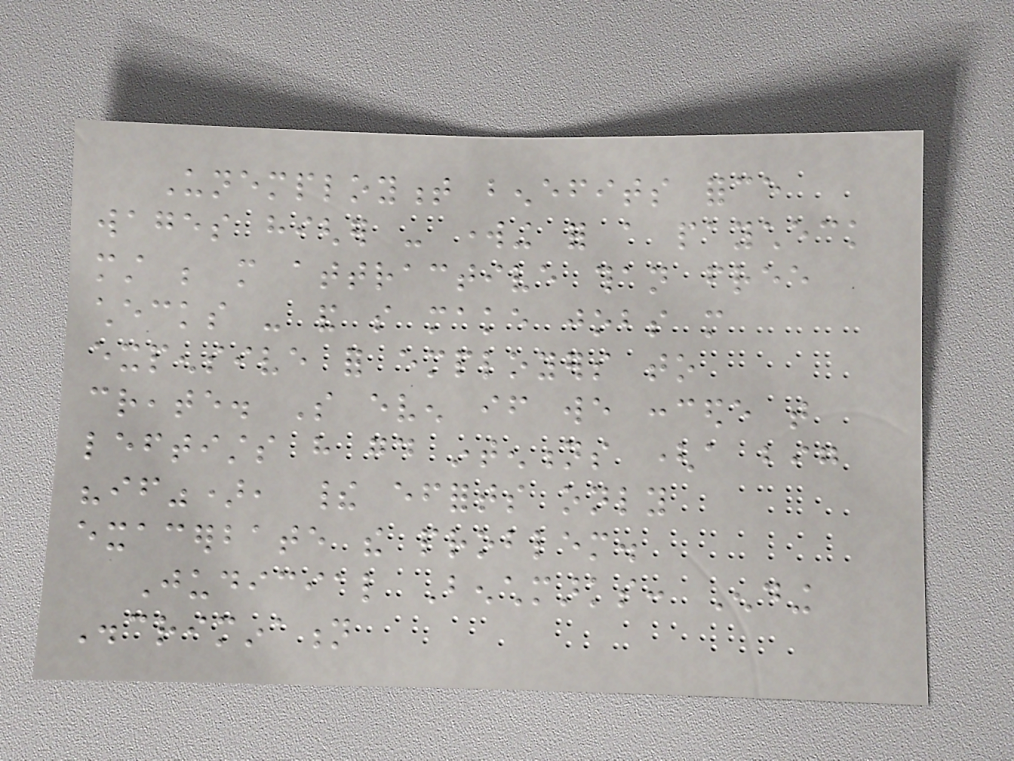Unemployment benefits force
wages higher - working for a paycheck
must be more attractive than free
checks - and so make jobs more
expensive for employers to
create. So even if we concede that
leftists have good intentions (a big
"if"), their efforts only
exacerbate the problem.
Judicial Benchmarks: Ending
Discrimination
